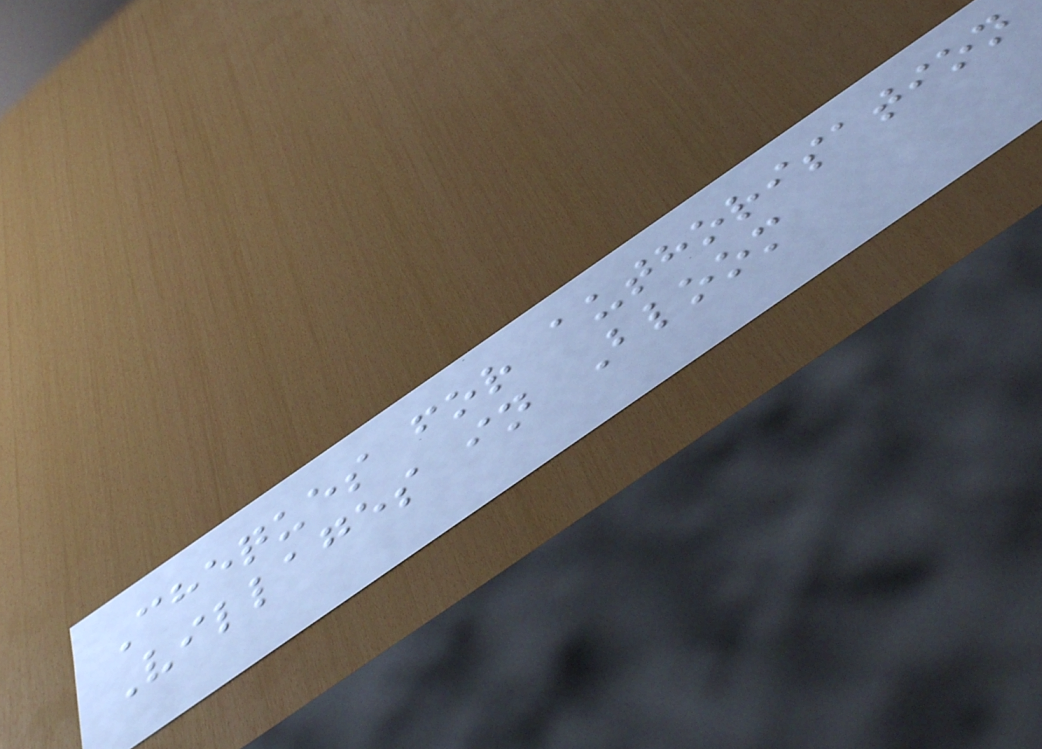Cheques for authorisation
Villages in Bloom
